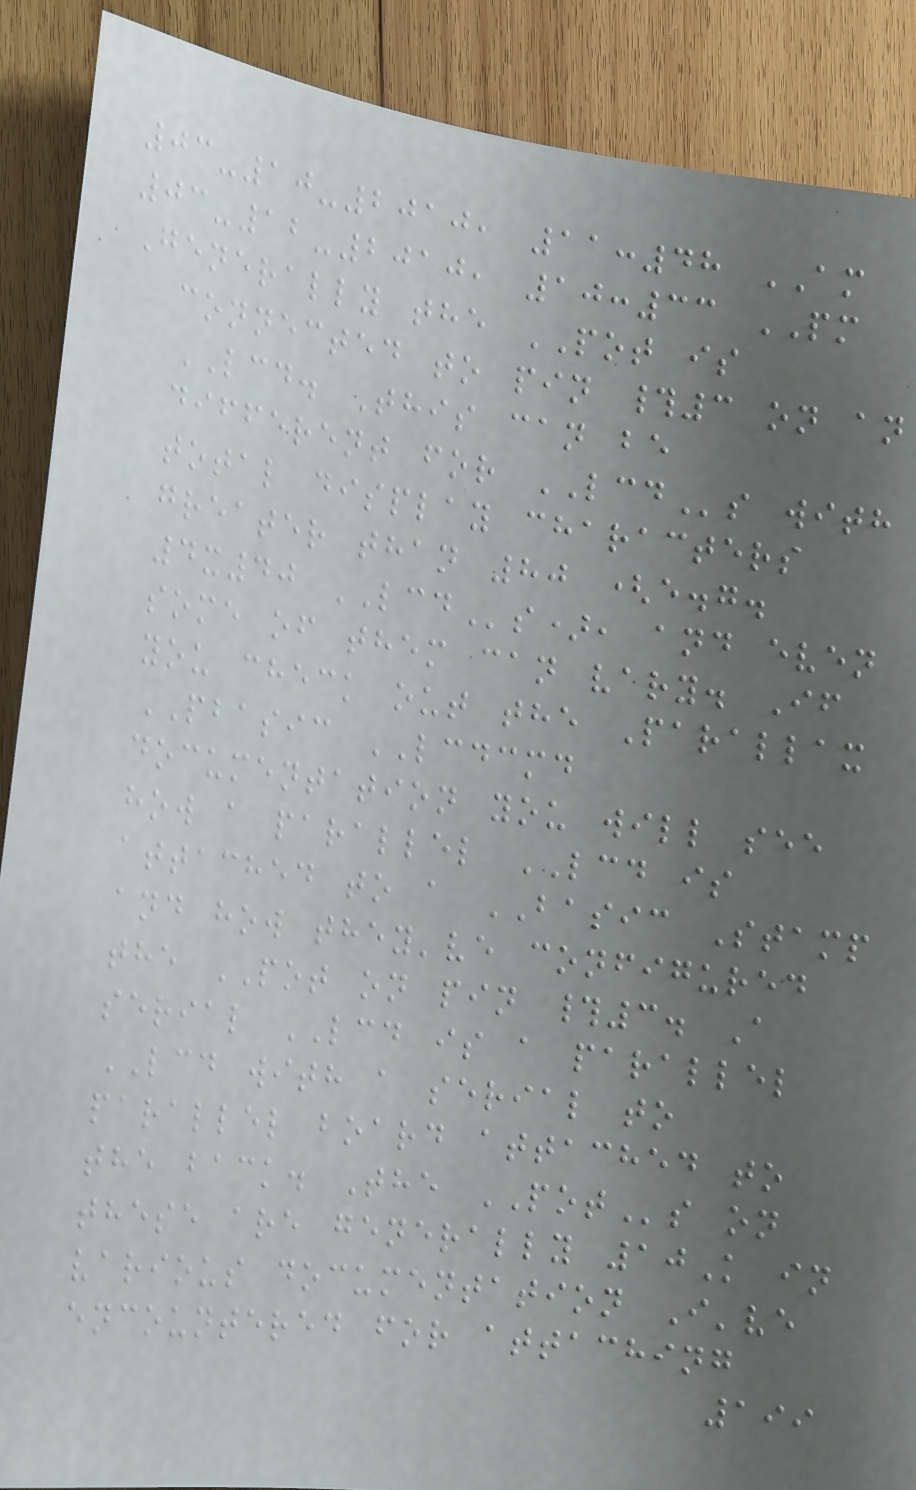03-10-2010, 11:48 AM
03-12-2010, 10:33 PM
Generally the POT is
connected to pin #3 on an
LCD. This can be
different for LCDs with
total display characters
greater than 80 (e.g.
4x40 LCDs), and even
some of them can vary. If
you check out the Parallax
PBASIC LCDCMD
documentation you will see
how a parallel LCD is
attached to a BASIC Stamp
and how they've configured
the POT on pin #3. A
serial LCD is a parallel
LCD with a serial to
parallel board attached to
the back. The POTs on
these are generally 10K in
various documentation I've
encountered for attaching
199
